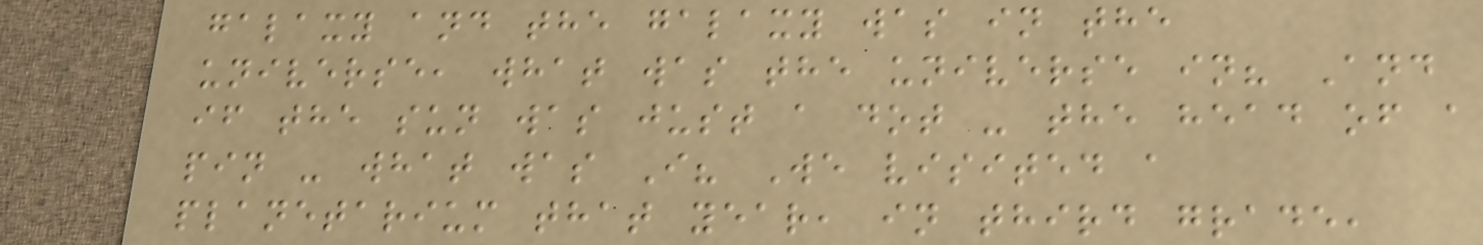galaxy and the galaxy was in the
universe, what was the universe in? And
if the sun was just a dot - the head of a
pin - what was I? We visited a
planetarium that year, in third grade,
